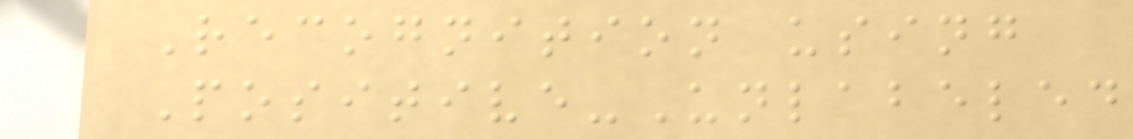Recognition using
Positive-Unlabeled
